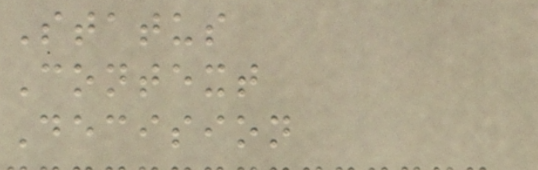Status
Context
Decision
